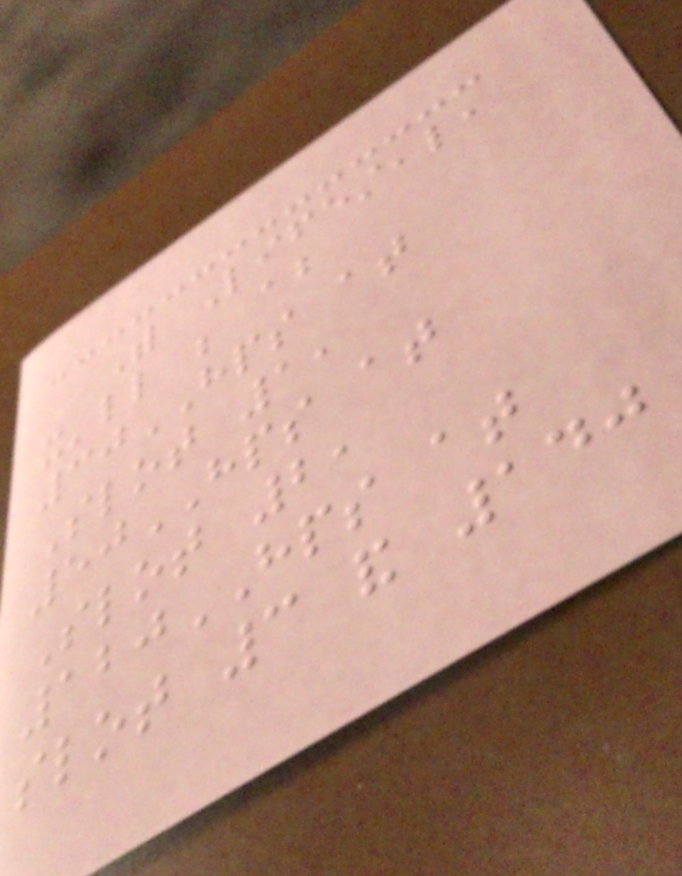With Lifesteal,
it'll be about
30HPS at
Slot 1,
50HPS at
Slot 2,
120HPS at
slot 3 and 140
